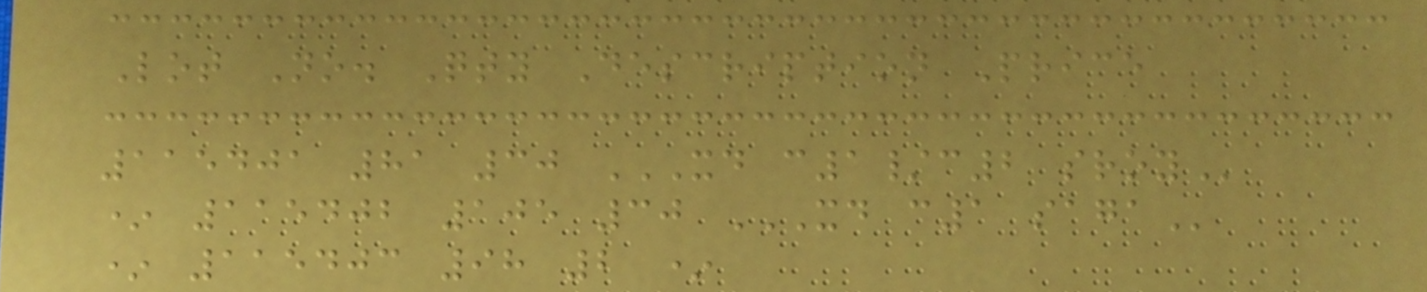Lot No. Qty Description Price
115401 81 30 XD C1/C2 SROY
* 115402 105 30 XD C1 SAGA
* 115403 98 2 *
